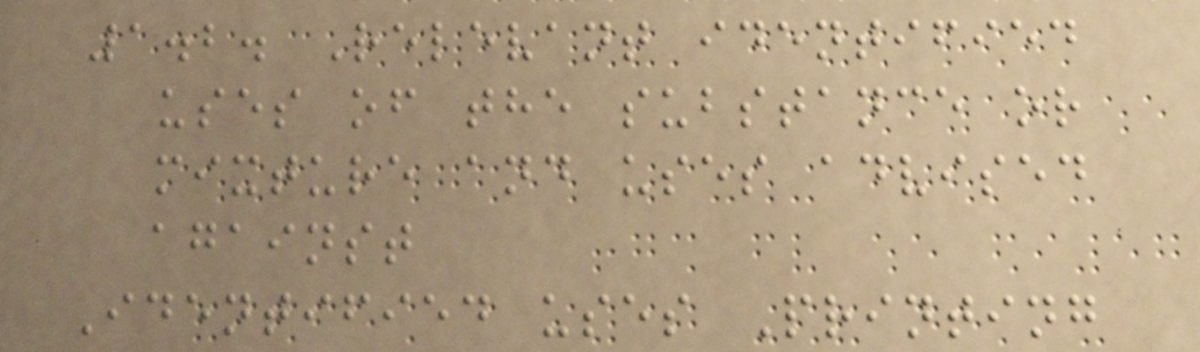1.2. Relevant identified
uses of the substance or
mixture and uses advised
against
Identified uses Printing
